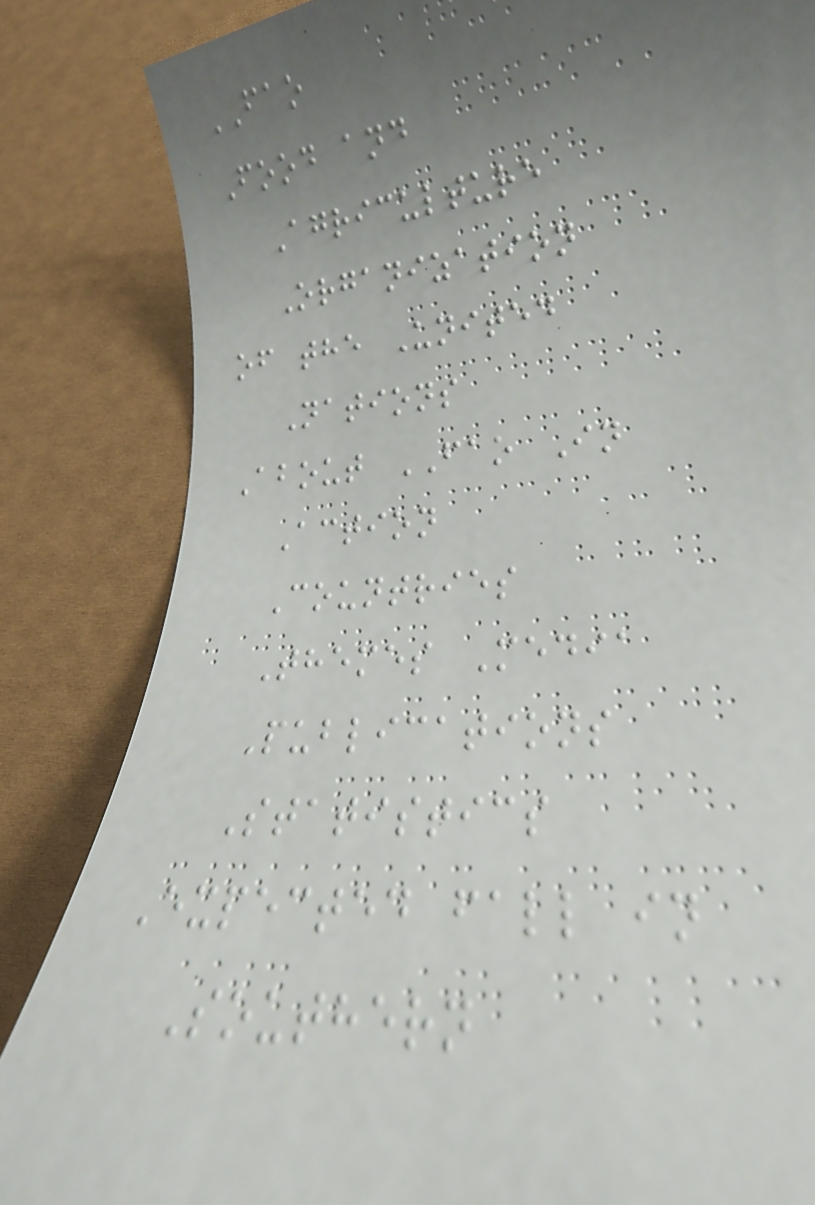FAO
Food and
Agriculture
Organization
of the United
Nations
About FAO In
Action
Countries
Themes Media
Publications
Statistics
Expected fall in
Southern
